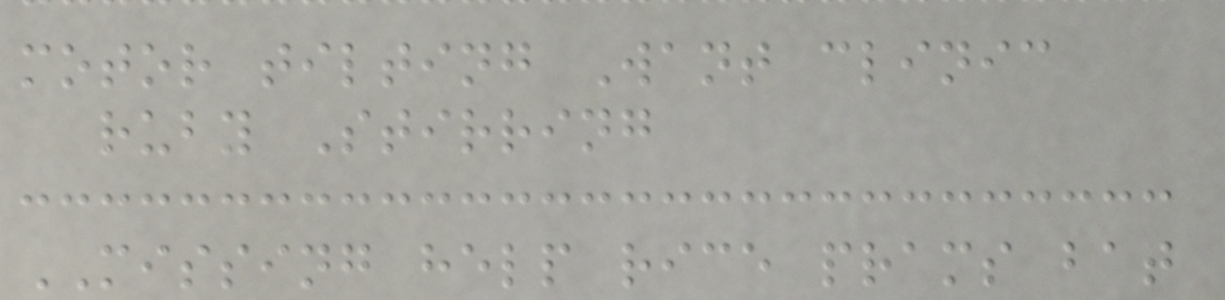motor tilting Want clinic
ruby Stirring
MISSING help rice prams bat
